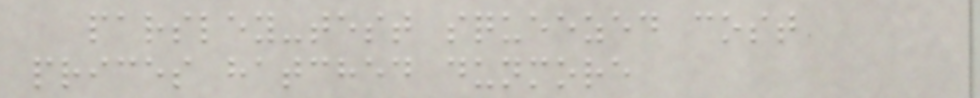parsley-test squeezed cost
prices hatched dunmore
